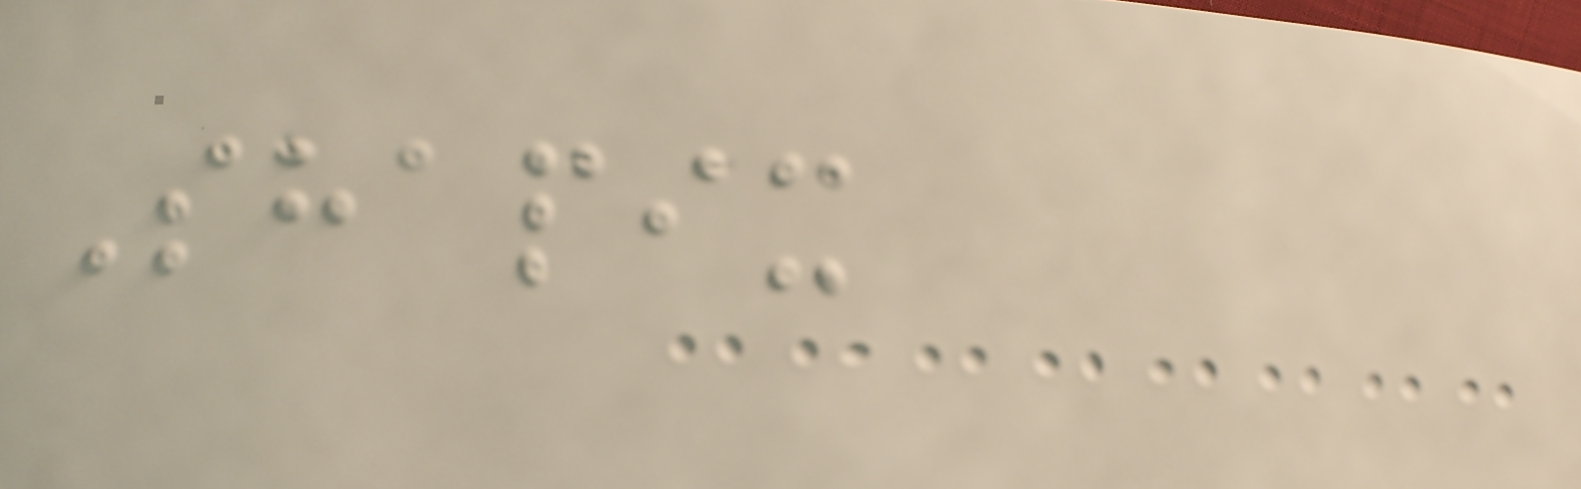Shapix
